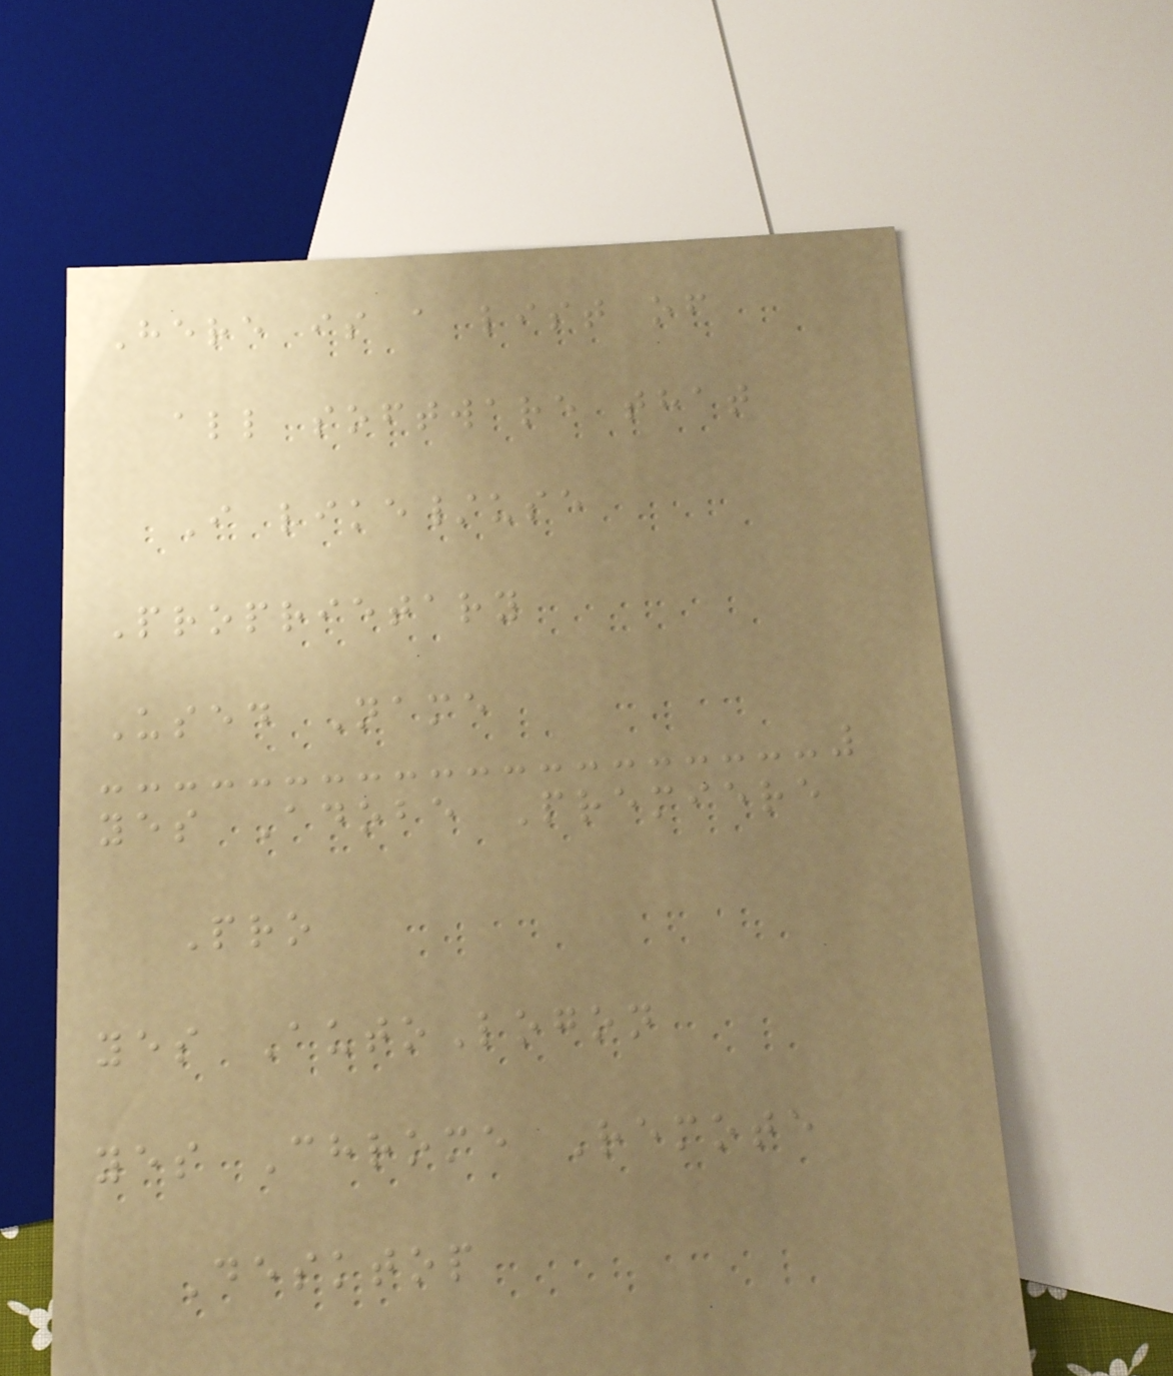Here is a list of
all software that
I like/use
Proprietary
Used Name
yes Adobe Premiere
Pro
yes AutoLogon
yes Chrome Remote
Desktop
